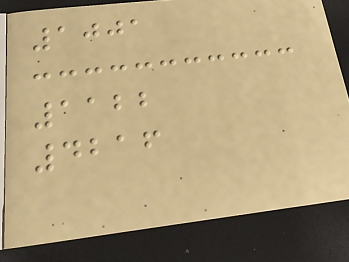1001
1122
4216
